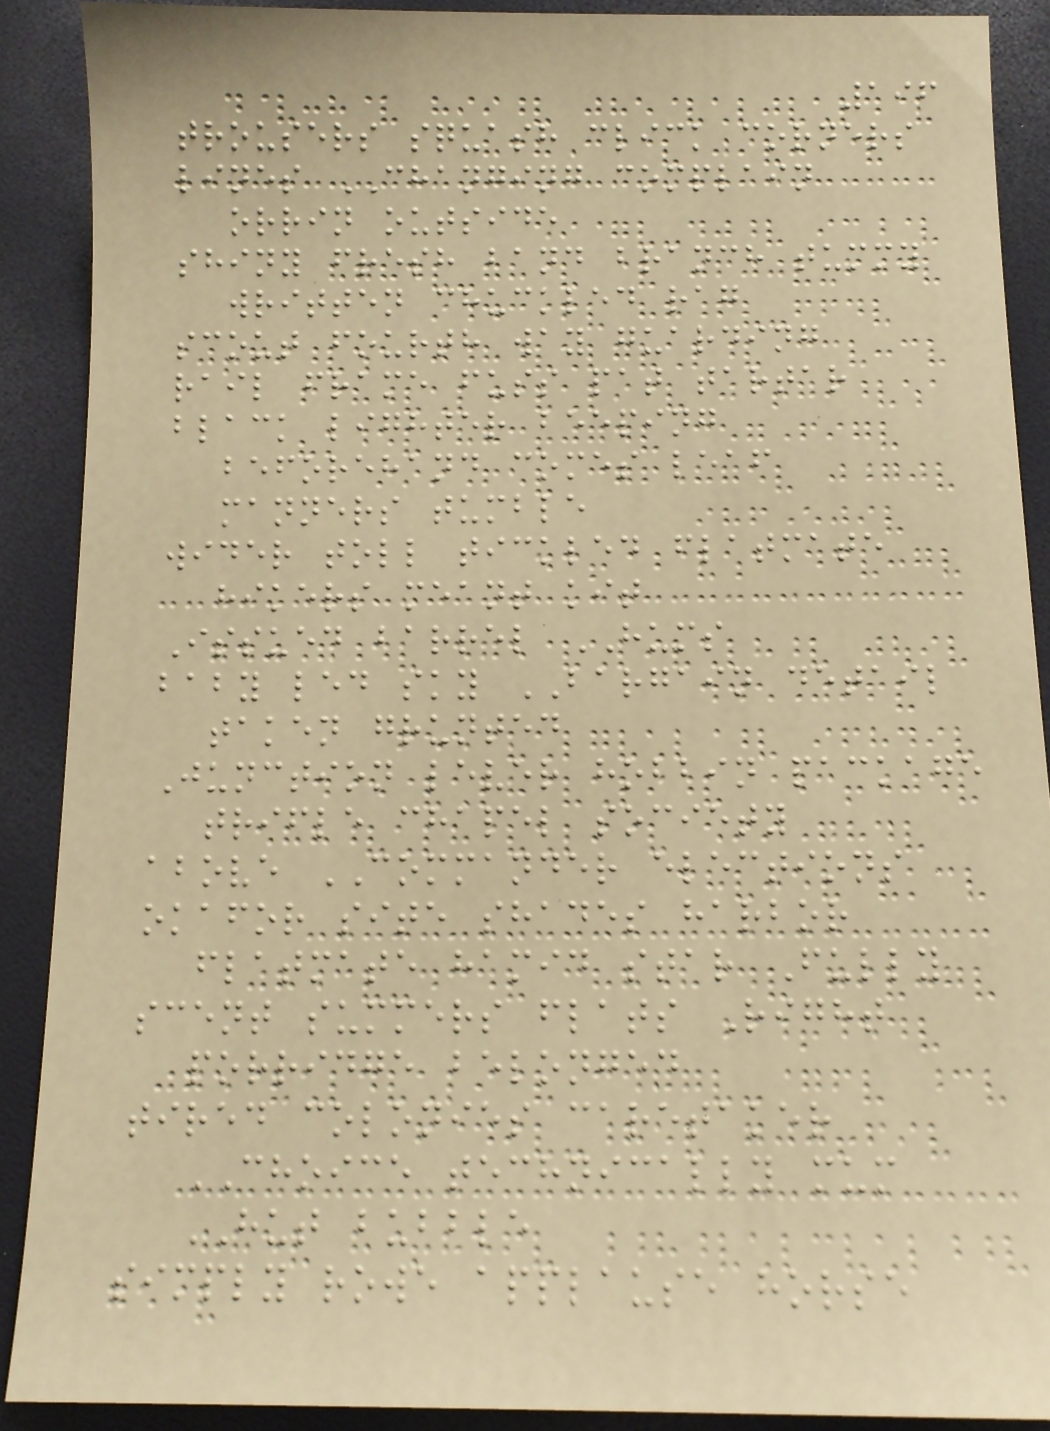196
trousers squash click corners
lines CHANGING complain
orrin outside
shiny fresh band branch tummy
written chuckled rag
scout fourth way guarding
rail frame fuss pat tartar
black lighter beeping
beforehand comes leaf
manners tumble
wider toll tickled flatmate
hikers meant kit
Issued barrel HUMS
baby led sky BARGAIN detail
taken grunted
Junction lever hobbin package
trifle chapel society
above COMMANDER elections
okafor site shades harbor
flatmate hamid star Fully
scent summers flats Right
porridge belonged
tired colonies caretaker
CHOICE technically mum
HUT bubble
simply rowe applause horse
